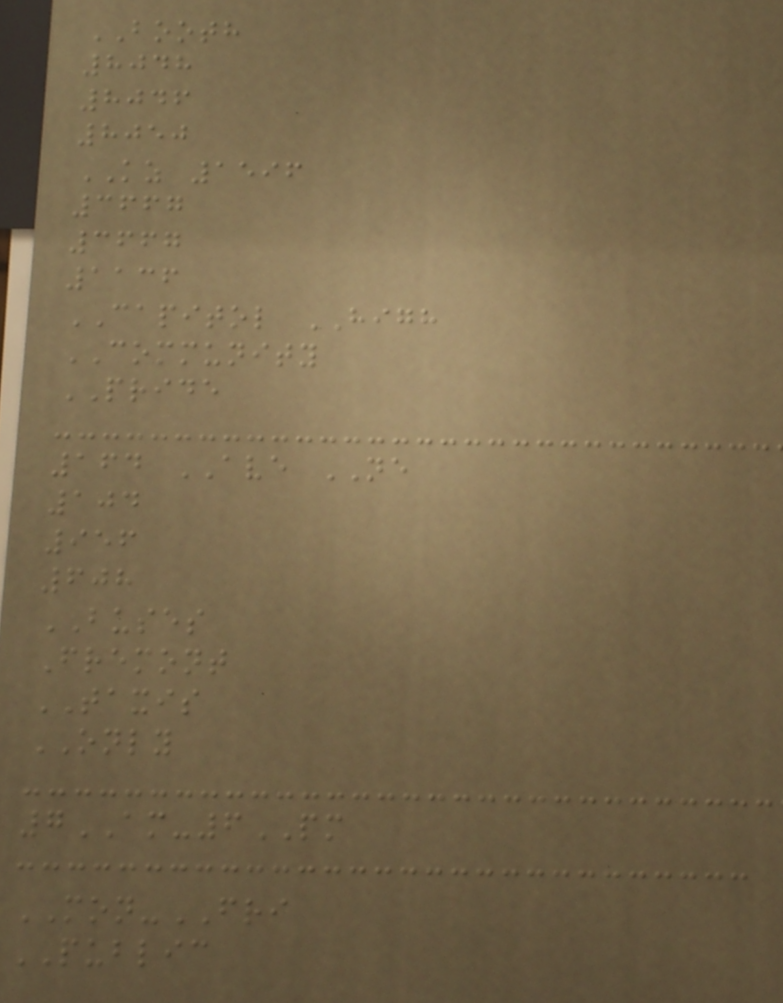BOOTH
8048
8046
8050
KZ 1596
3667
3667
1136
CAPITOL HIGH
COMMUNITY
PRIDE
164 AVE NE
104
956
608
BUSES
Fremont
TAXIS
ONLY
7AM-6PM
MON-FRI
PUBLIC
